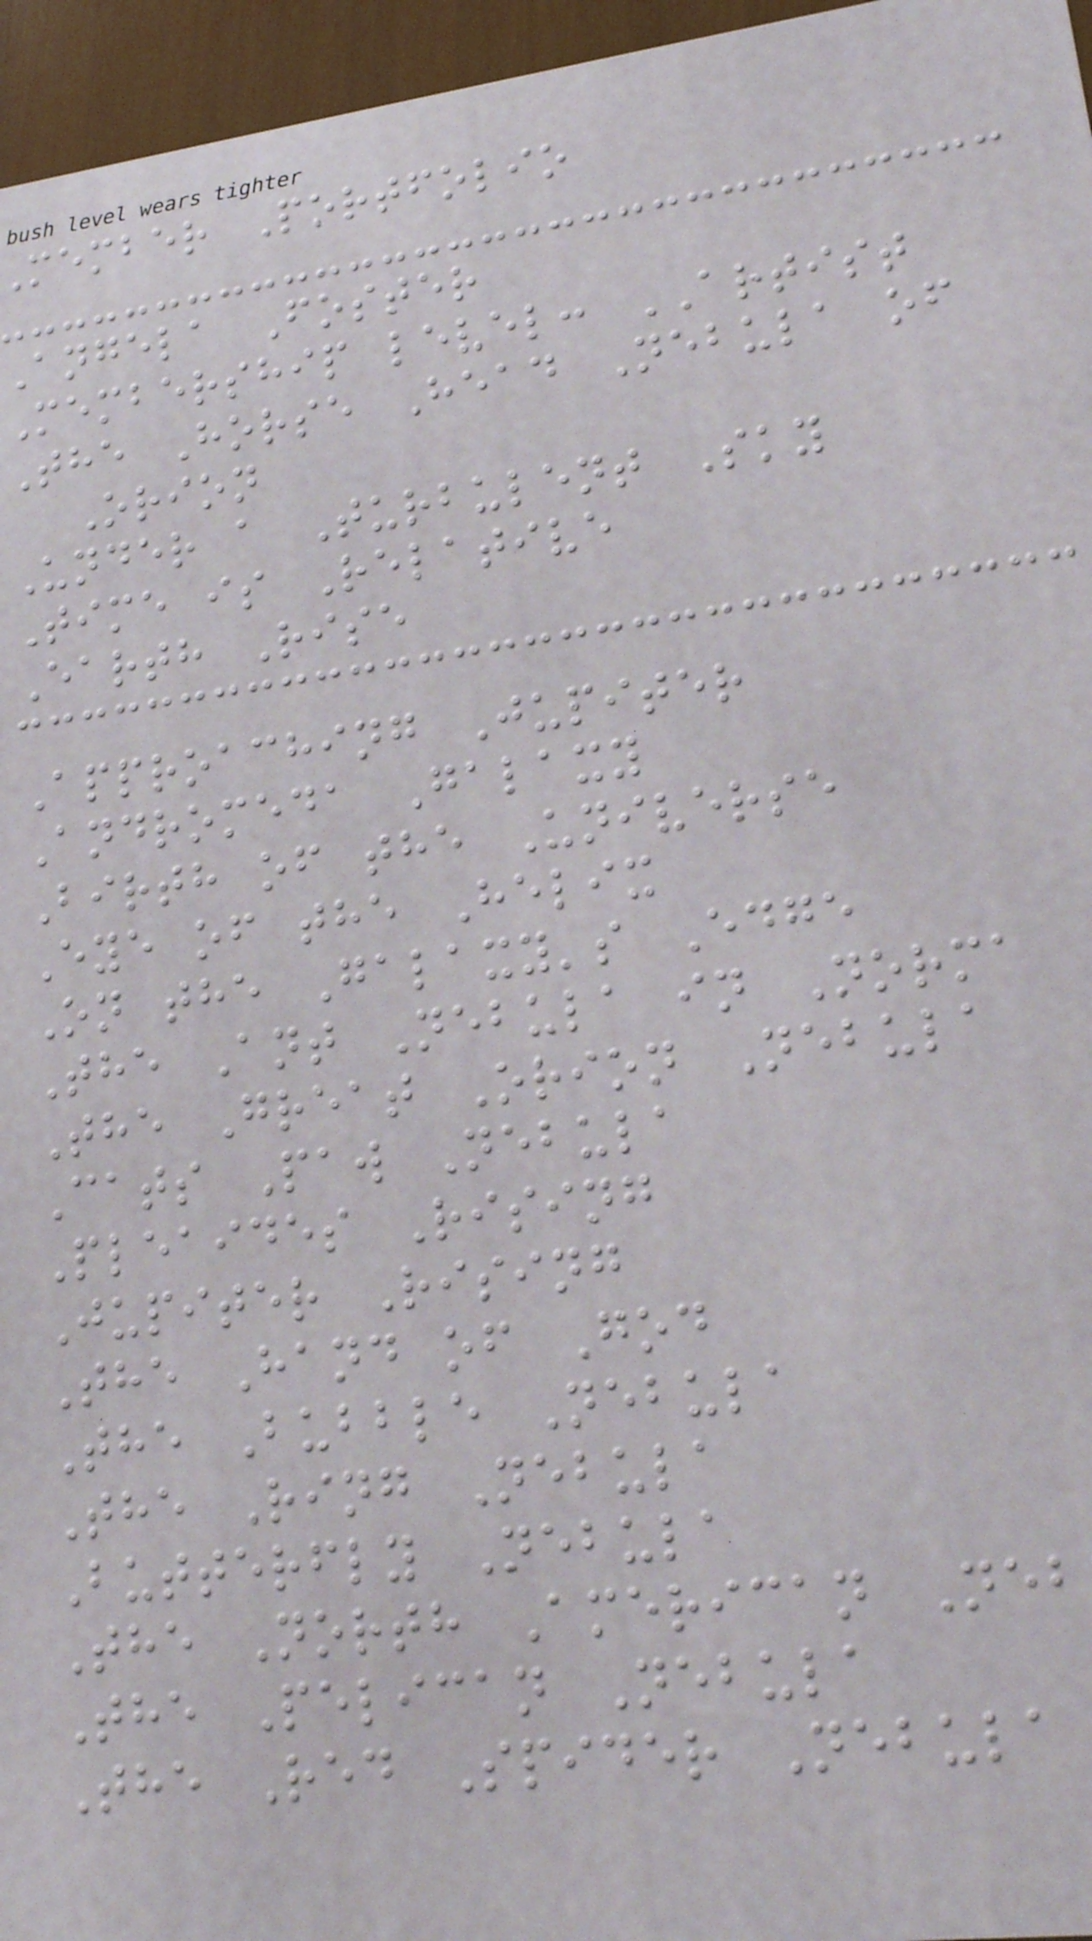member Portfolio
Angela Foster
Membership level: ARTIST
The Horse Head Nebula of
Orion
Under a Turbulent Sky
Time is Relative
Earth Rise
Approaching Jupiter
Andromeda Galaxy
Birth of the Universe
Eye of the Helix
On the Galaxy's Edge
The Ant Nebula in Norma
The Great Orion Nebula
Cats Paw Nebula
Pleaides Rising
Jupiter Rising
The Hand of God
The Bubble Nebula
The Ring Nebula
Butterfly Nebula
The North American Neb
The Pelican Nebula
The Red Spider Nebula
